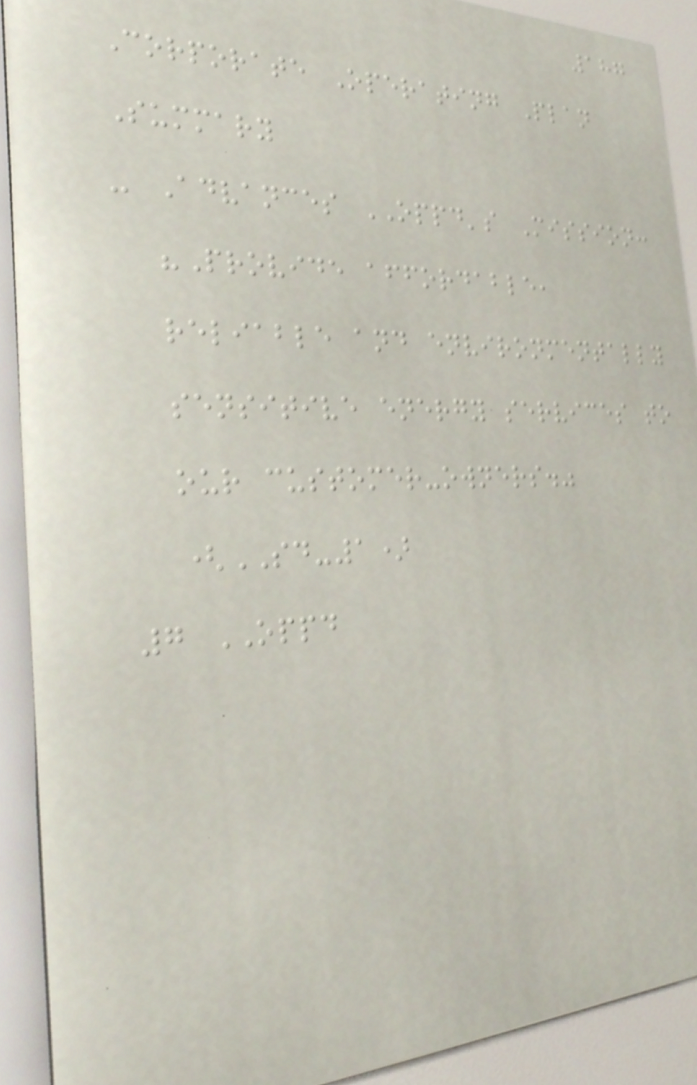187
Corporate Operating Plan
Summary
- Advances OPPD's Mission:
"Provide affordable,
reliable and environmentally
sensitive energy services to
our customer-owners."
(SD-1)
7 OPPD
